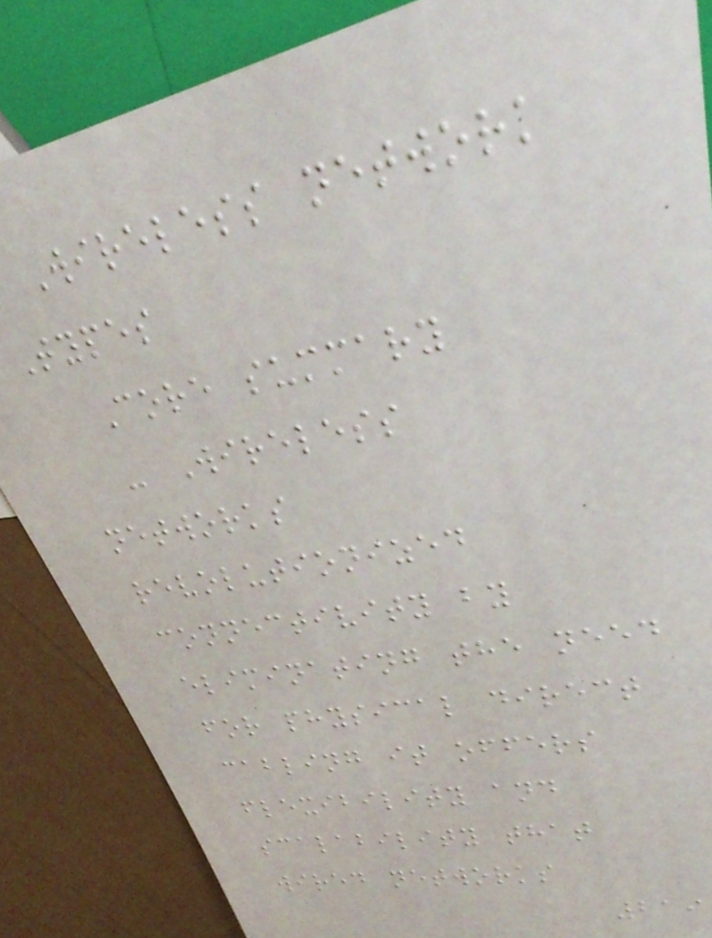Wireless network
Types
Core summary
- Wireless
networks
revolutionized
connectivity by
eliminating the need
for physical direct
cabling it offers
flexibility and
scalability that
wired networks
219
